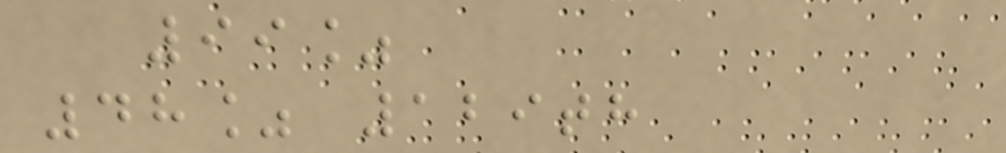99%
48% 129th
